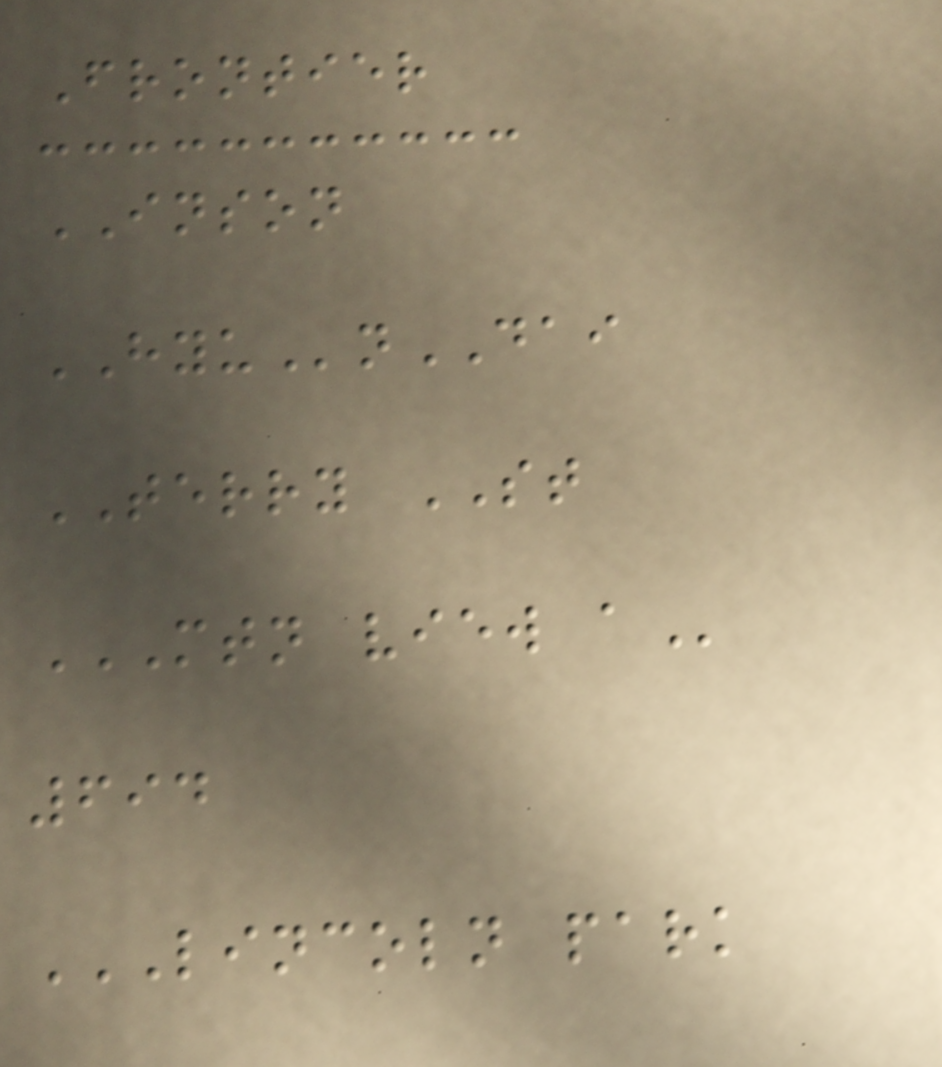Frontier
INSON
HYUnDAI
TERRY ST
MTN VIEW A
694
LINCOLN PARK
